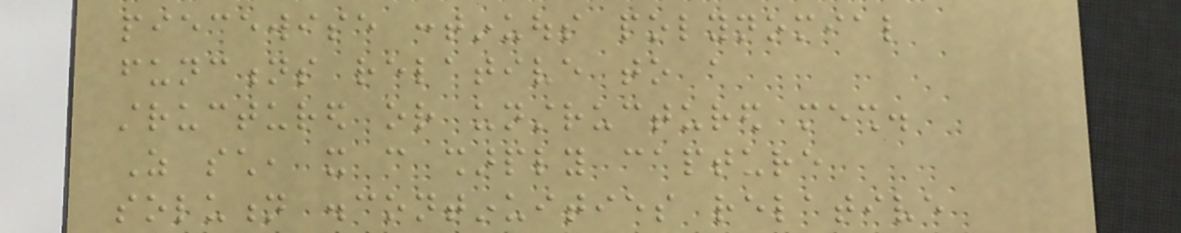piecewise continuous polynomial
functions relative to a
structured or unstructured mesh.
As such, it can sharply capture
solution discontinuities relative
